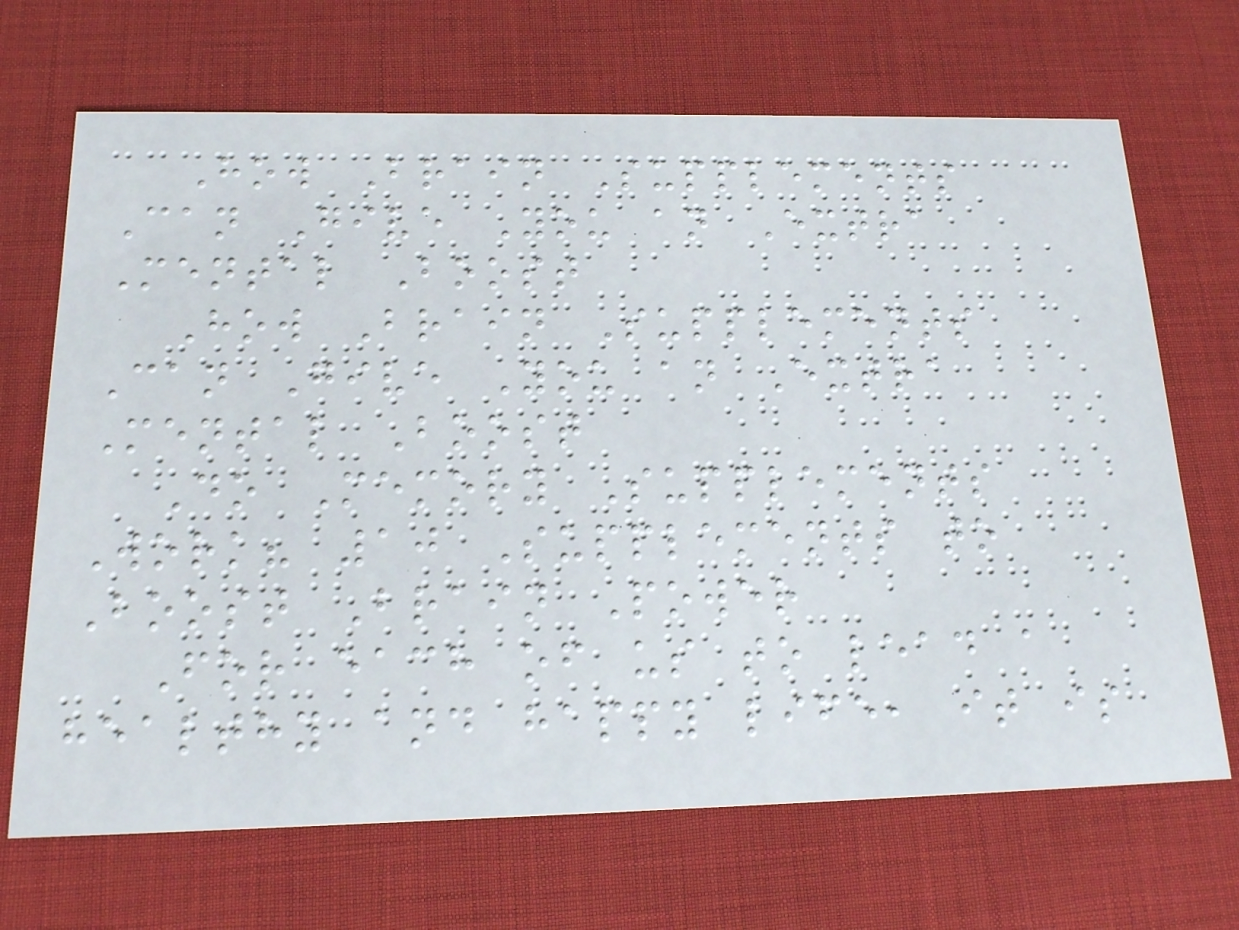How Brain Supplements
Can Give You an Extra
Mental Boost
How Brain Supplements
Can Give You an Extra
Mental Boost
Do Memory Supplements
Work? 10 Supplements to
Boost Brain Power
For each of us to lead a
healthy and happy life, it is
